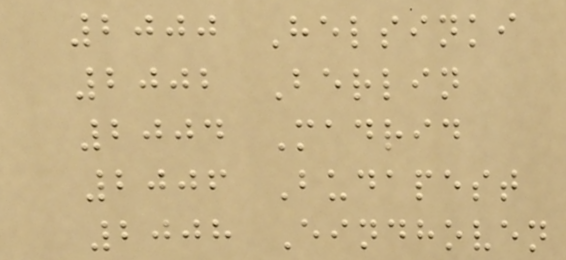2000 Helsinki
2002 Berlin
2004 Madrid
2006 Budapest
2008 Eindhoven
